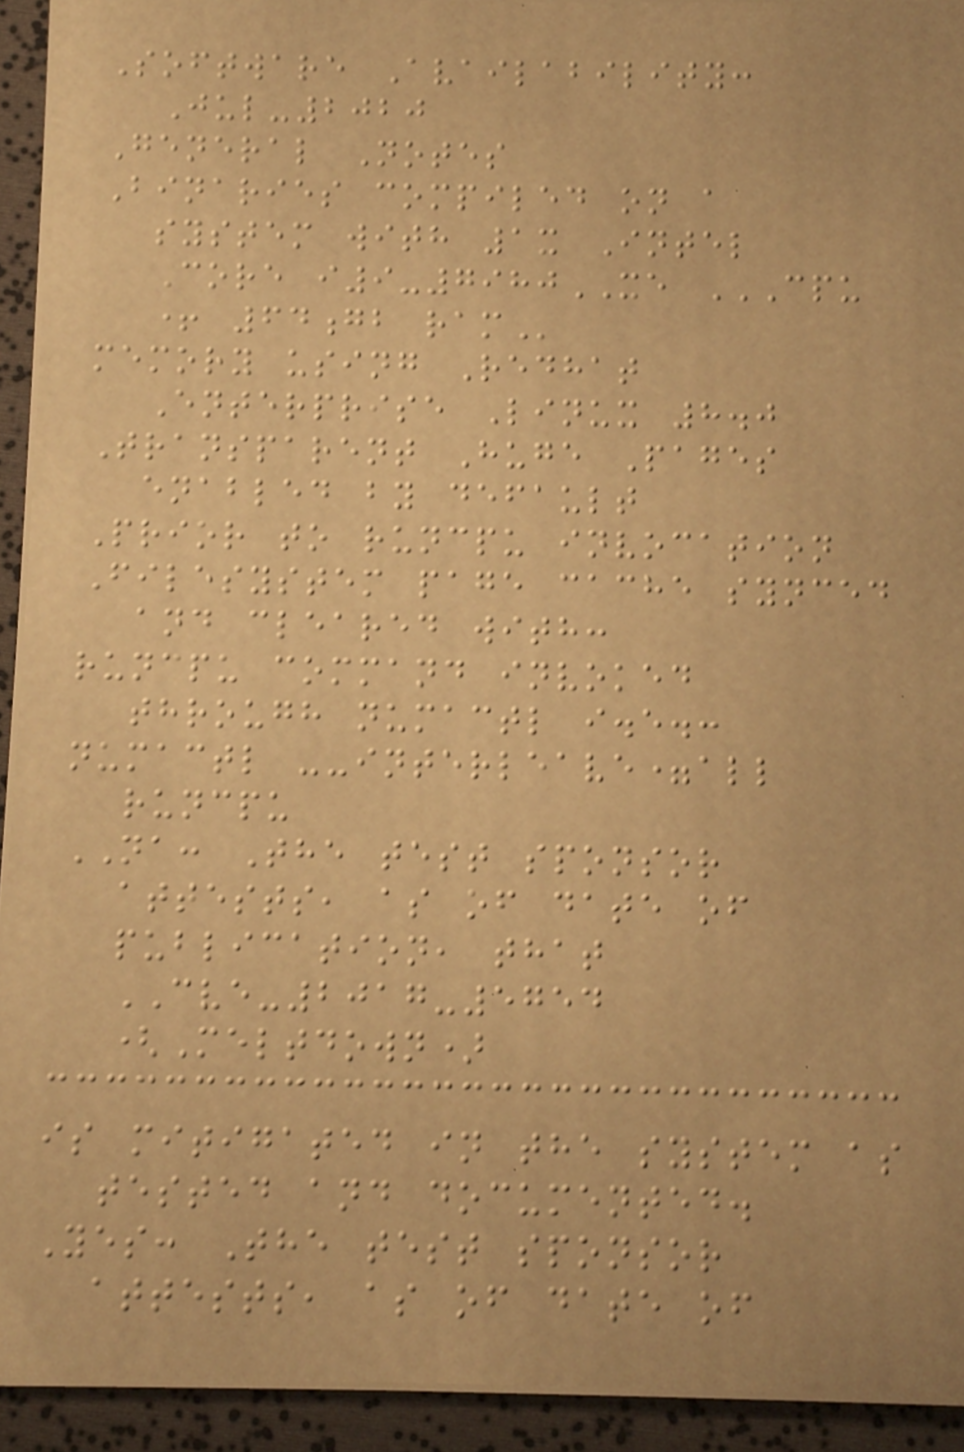Software Availability:
Jul-2020
General Notes
Binaries compiled on a
system with 1x Intel
Core i9-7980XE CPU
+ 64GB RAM
memory using Redhat
Enterprise Linux 8.0
Transparent Huge Pages
enabled by default
Prior to runcpu invocation
Filesystem page cache synced
and cleared with:
runcpu command invoked
through numactl i.e.:
numactl --interleave=all
runcpu
NA: The test sponsor
attests, as of date of
publication, that
CVE-2017-5754
(Meltdown)
is mitigated in the system as
tested and documented.
Yes: The test sponsor
attests, as of date of
